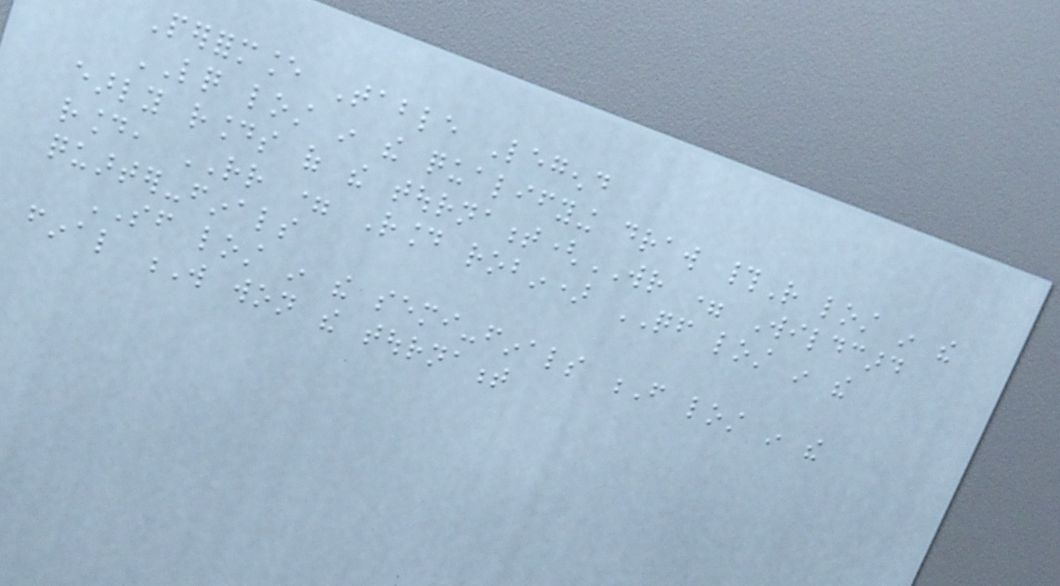Performance Table Legend
LQ lost in the qualifying draw #R lost in the
early rounds of the tournament(WR = Wildcard
round, RR = Round robin) QF lost in the
quarter-finals
SF lost in the semi-finals F lost in the
final W won the tournament
